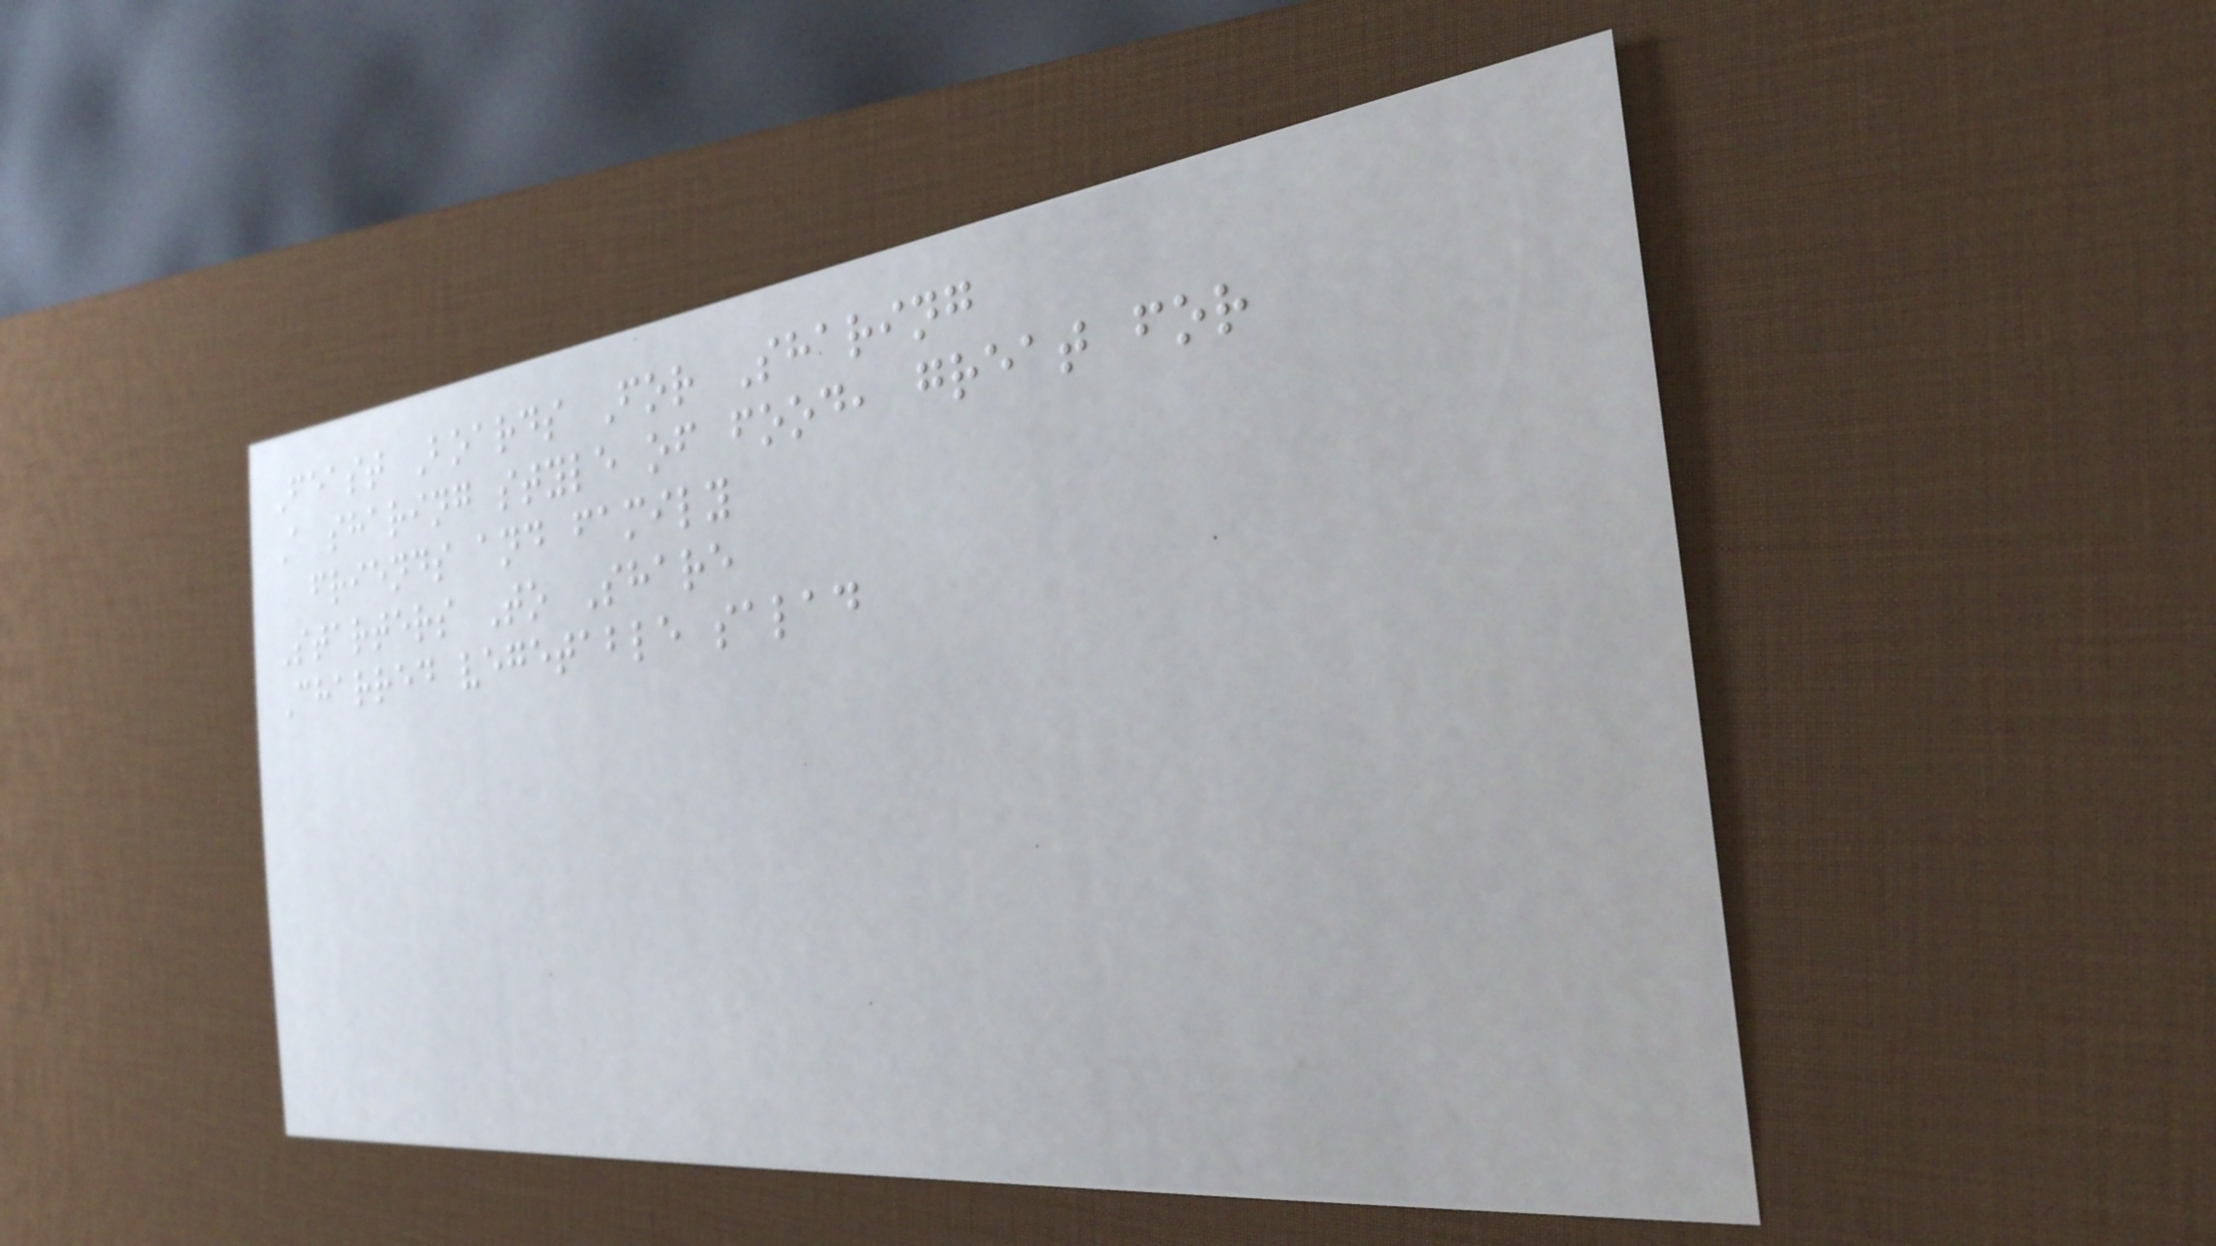Feast Boards For Sharing
A sharing style of food, great for
friends and family
Starters To Share
Charred vegetable salad
